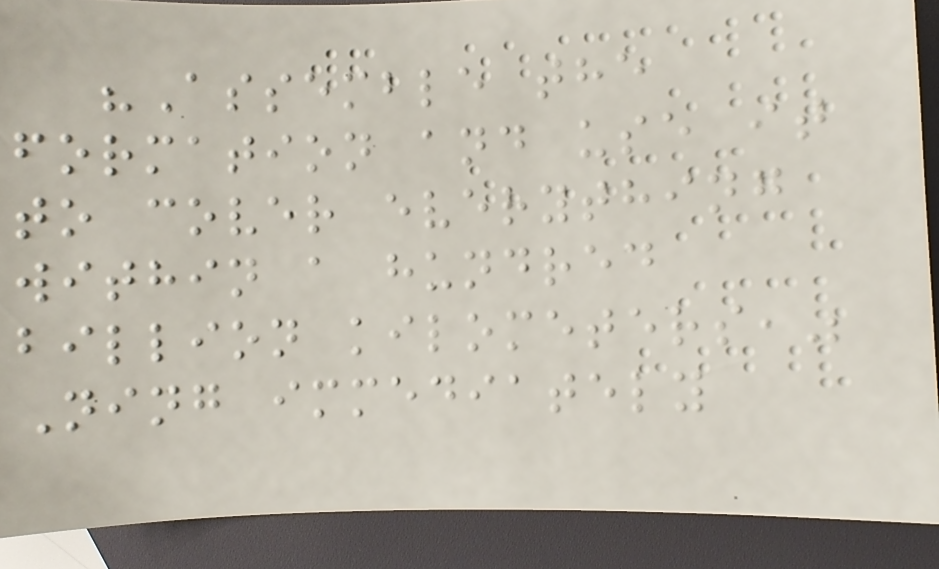"Assemble the
formation and use it
to cover everything
within a hundred
billion kilometers,"
Ning immediately
